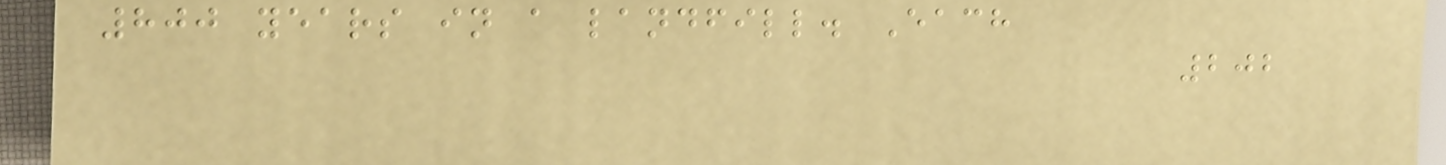800 years in a landfill. Each
202
